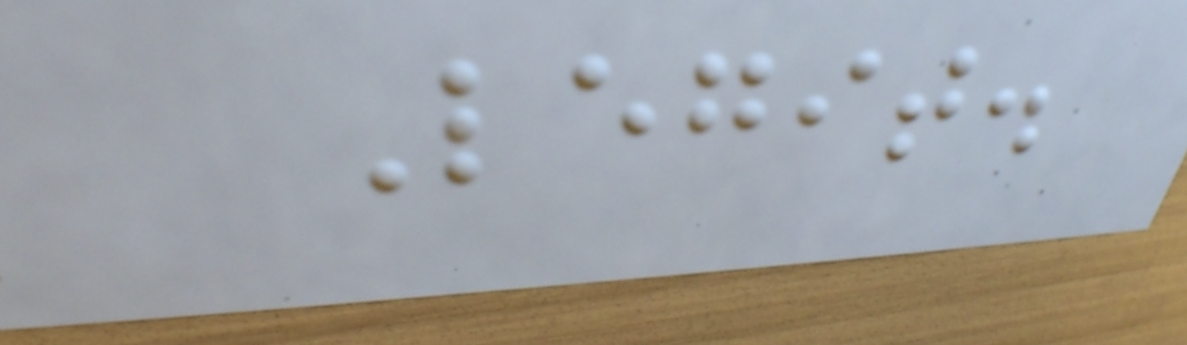Legit.
